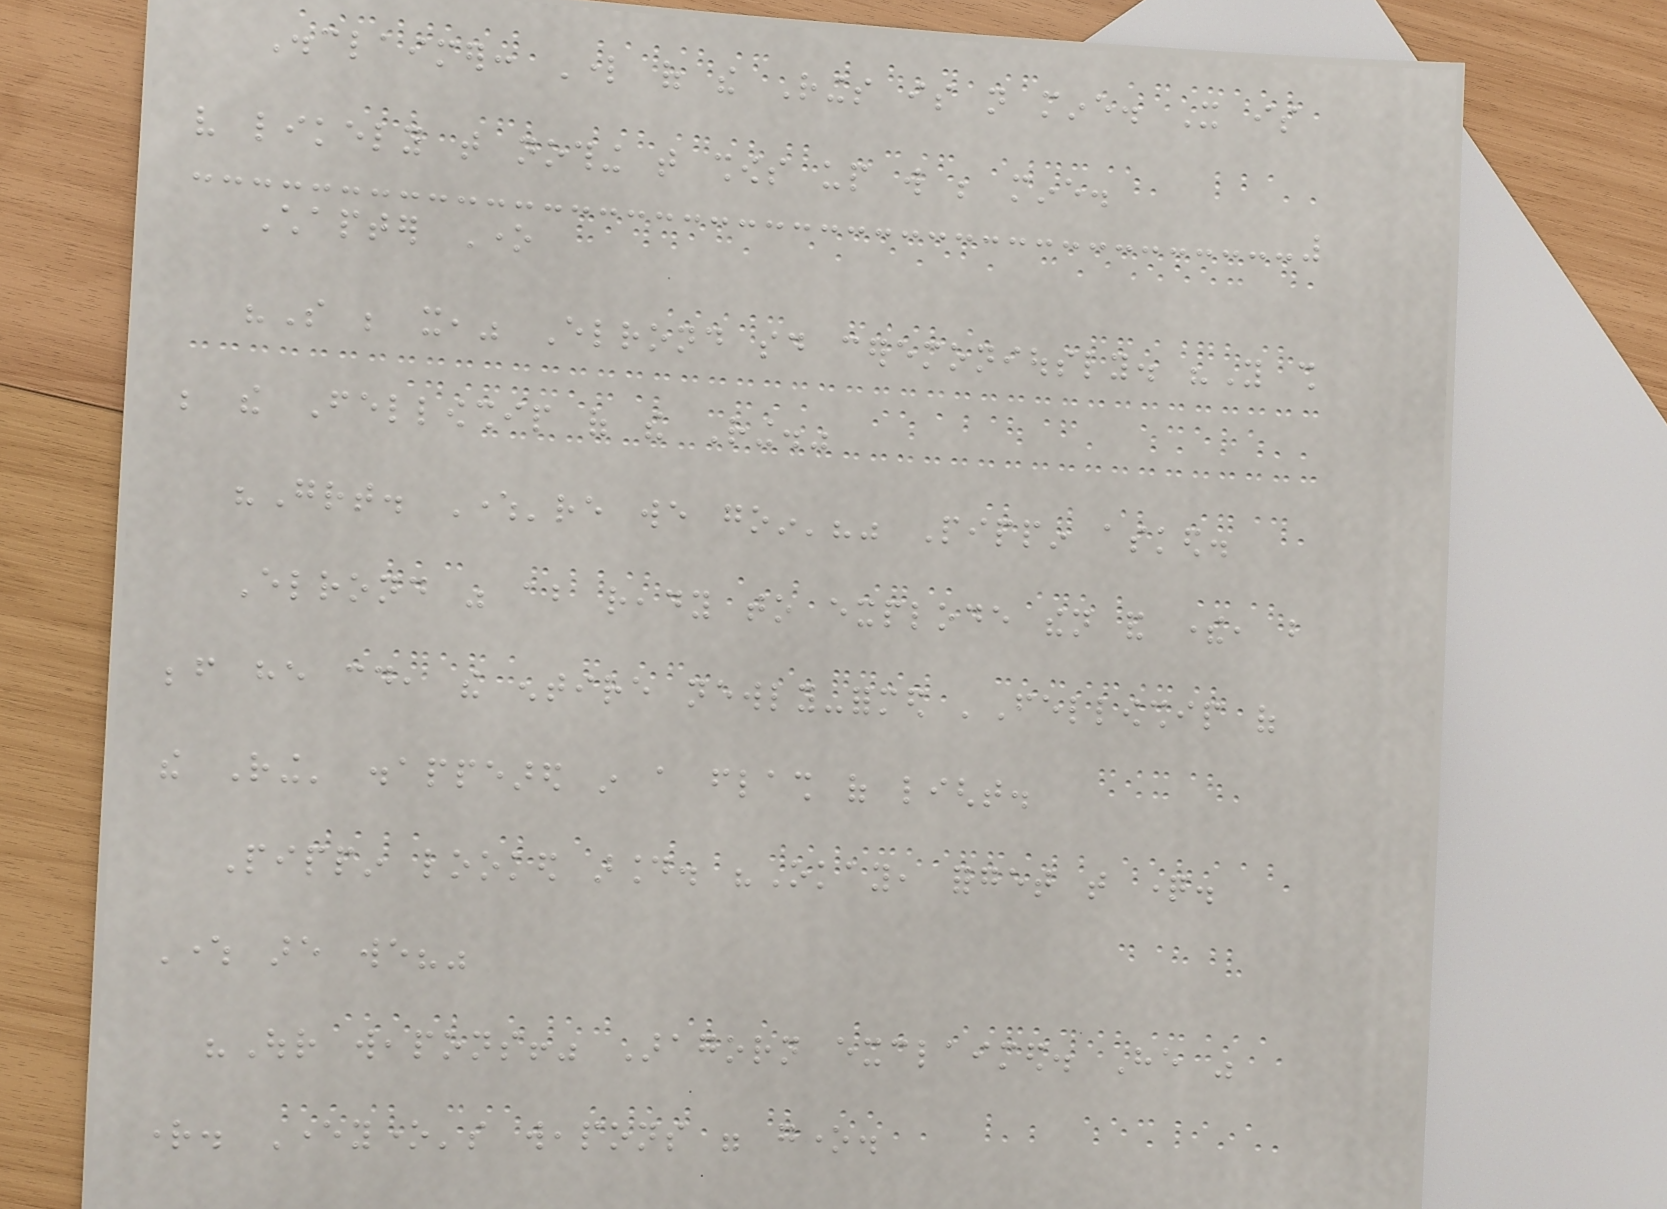Disclaimer: Lord of the Rings is not mine. It is
very likely that nothing that shows up will be mine.
Chapter One
"So be it," Elrond said ceremoniously. "You shall
be the Fellowship of the Ring."
"Great. Where're we goin'?" Pippin asked.
Elrond was about ready to explode then and there, but
before he could, the entire newly-formed 'Fellowship of
the Ring' disappeared in a flash of light.
Pippin looked around. "Okay, forget that question.
Where are we?"
"Our weapons!" Aragorn exclaimed. He was
right. Everyone's weapons were gone.
